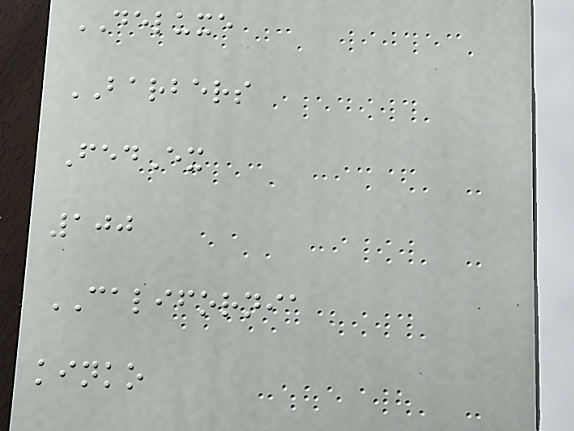DELUXE
BARBERS
FedEx
100
CALIFORNIA
kinko
